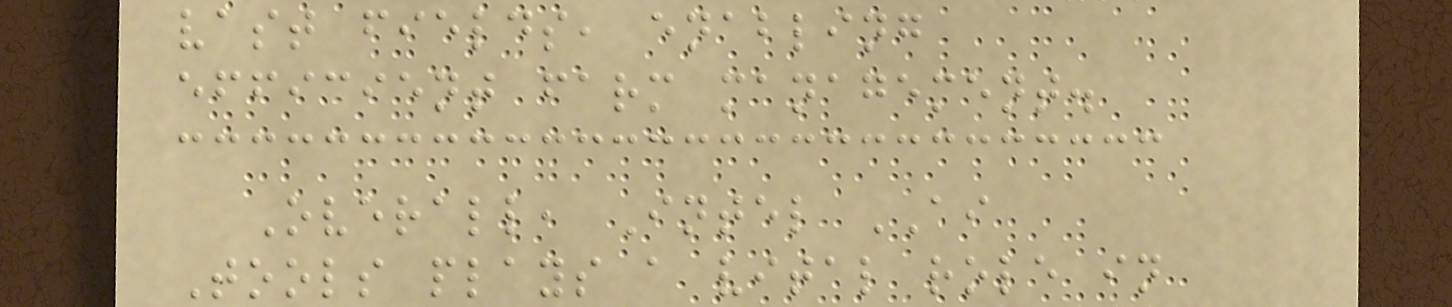vast fields, enabling
efficient farm management.
Overall, Intel AI
Tools plays a vital role in
